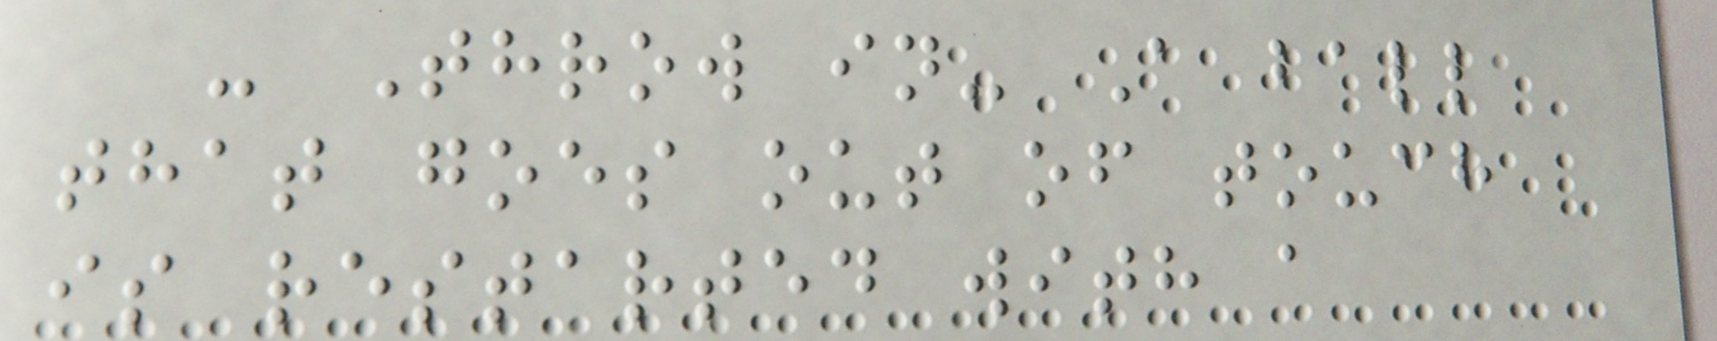- Throw in- A ball
that goes out of touch
is restarted with a
